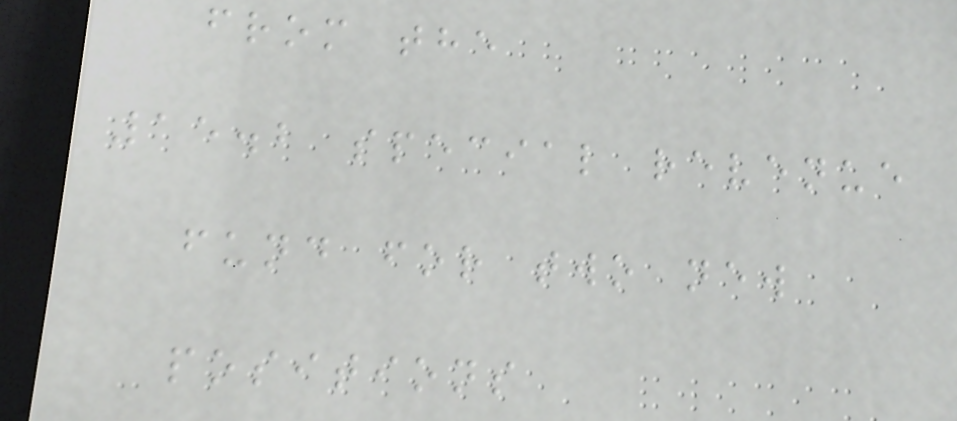from the
15.2 special revenue
fund for two new
positions
